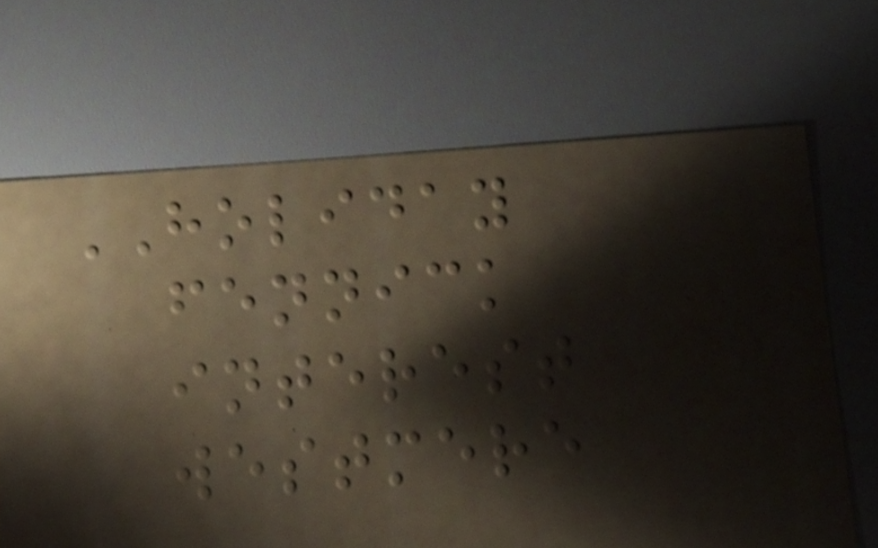HOLIDAY
fennick
interest
westmere
